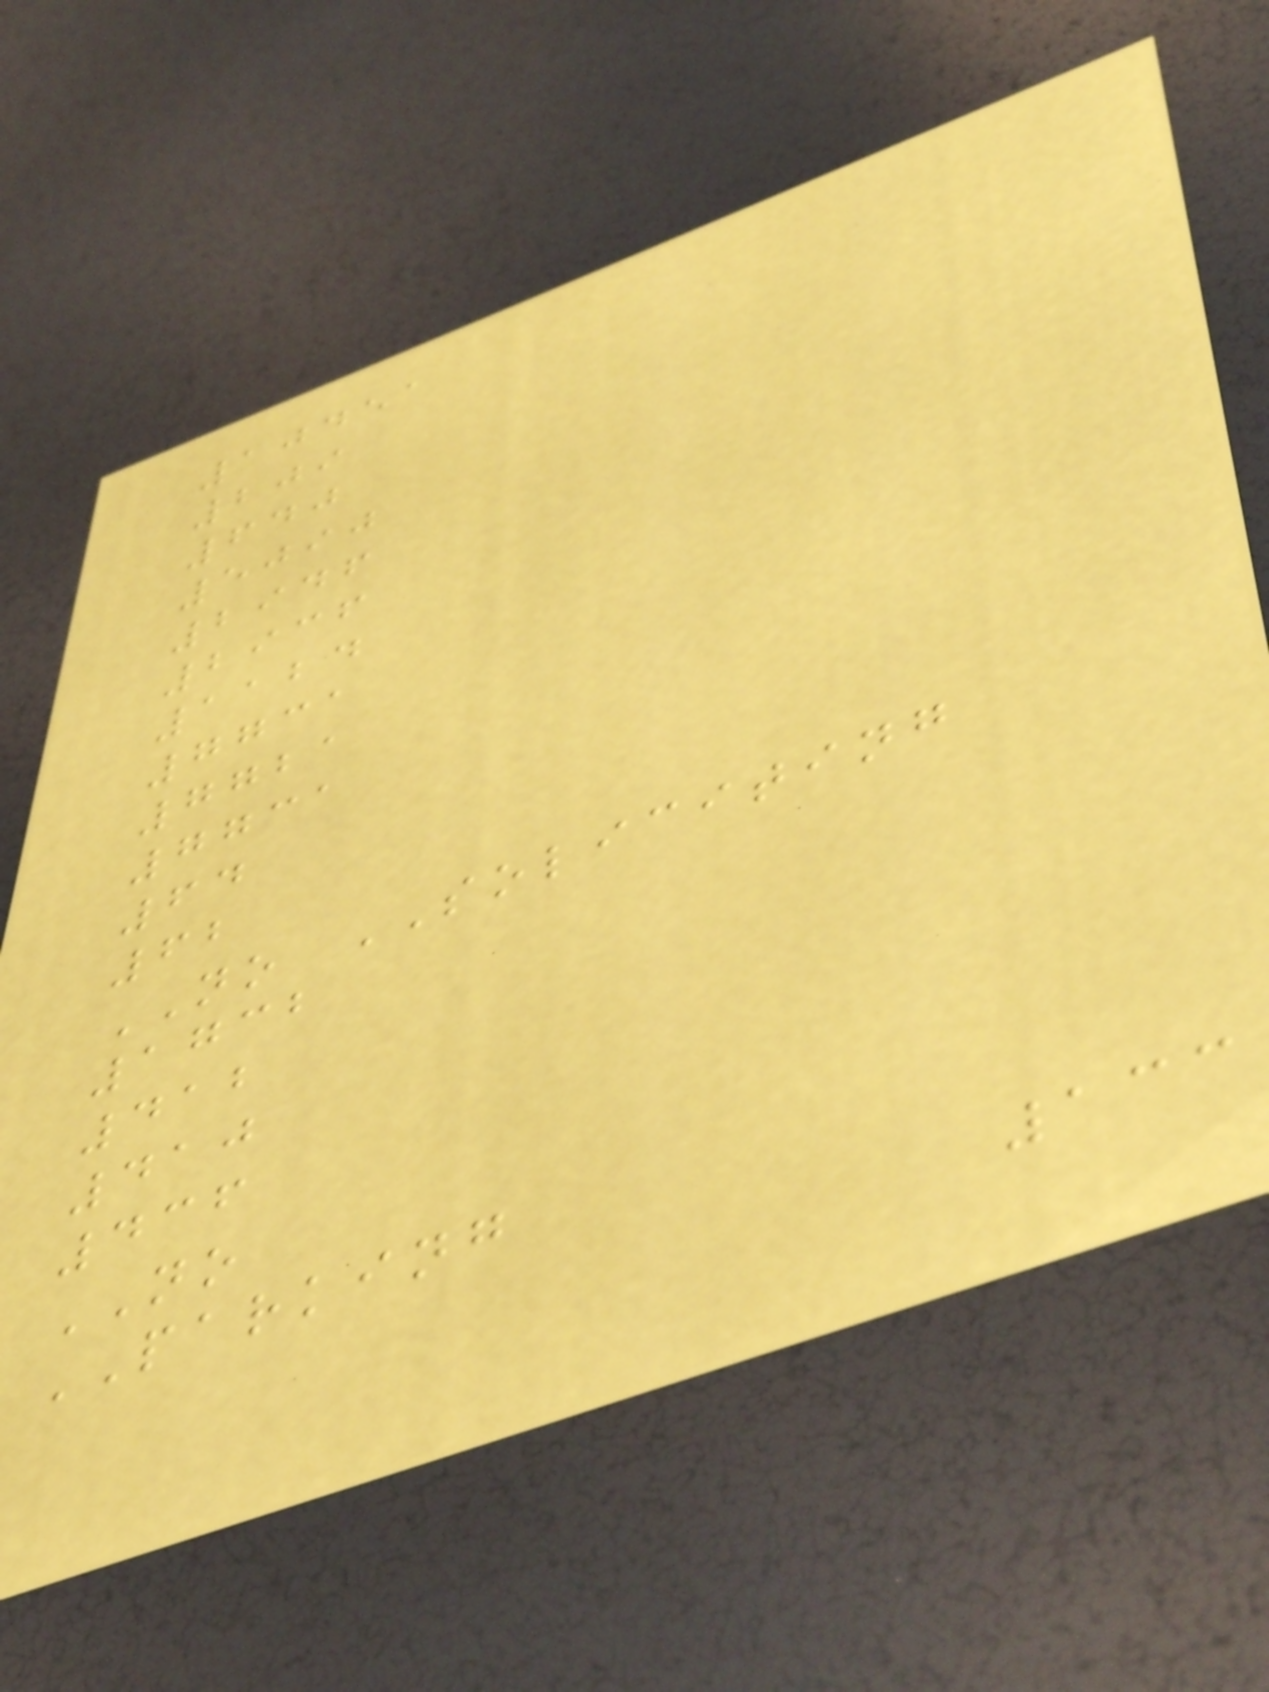10451
209
640
5090
2946
2936
1124
7731
7721
7731
64
62
NO SOLICITING
1732
412
410
436
NO
PARKING
133
